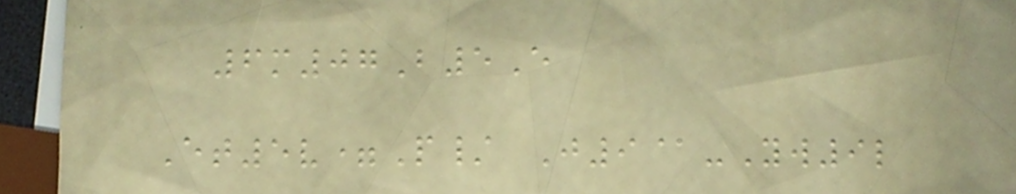6m07B5E
Et5v=P/ J9@-Yw9l
